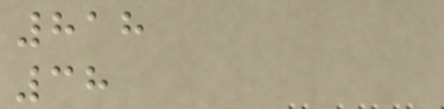818
38
